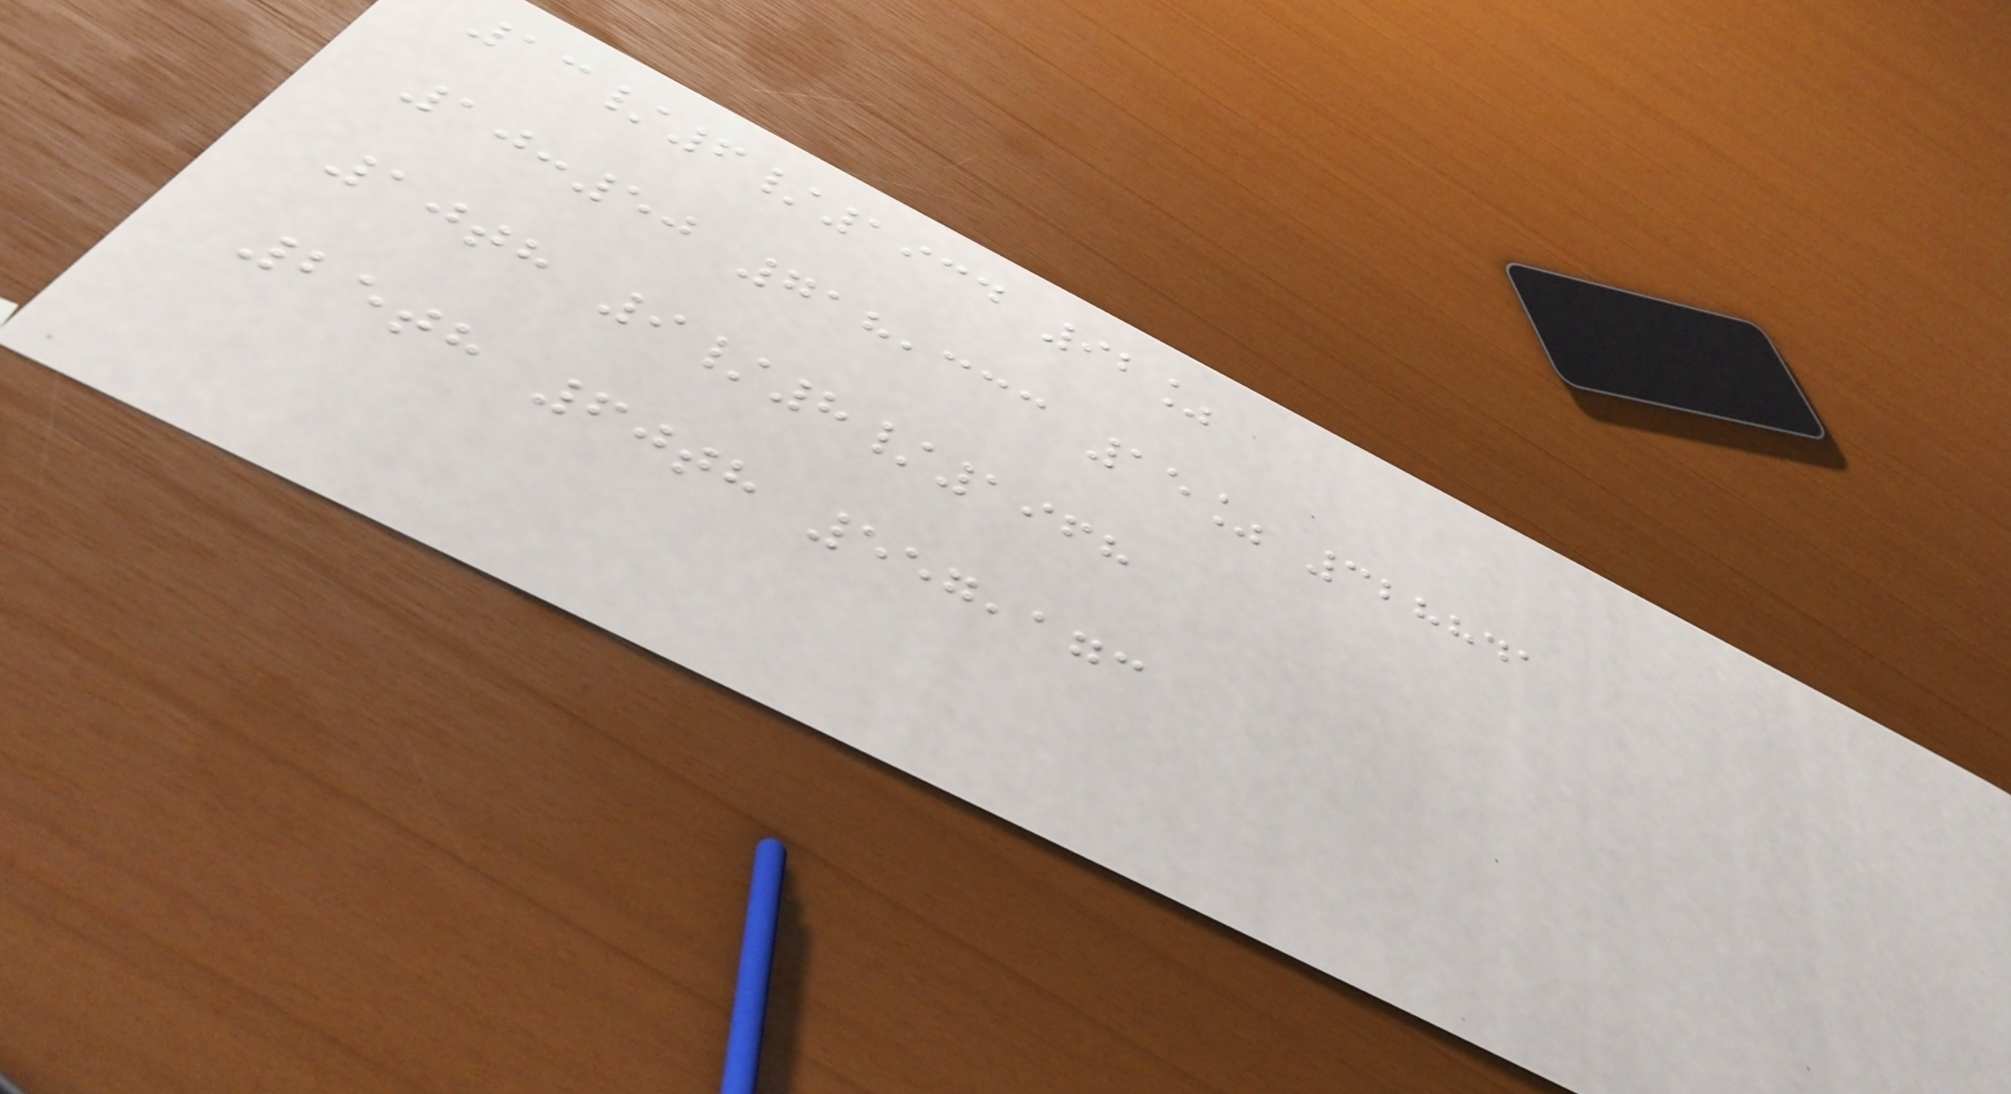13/6/1934 92%
10:50 718,333 15% 328841
10th 9/8/1968
25th 60th 557,173
